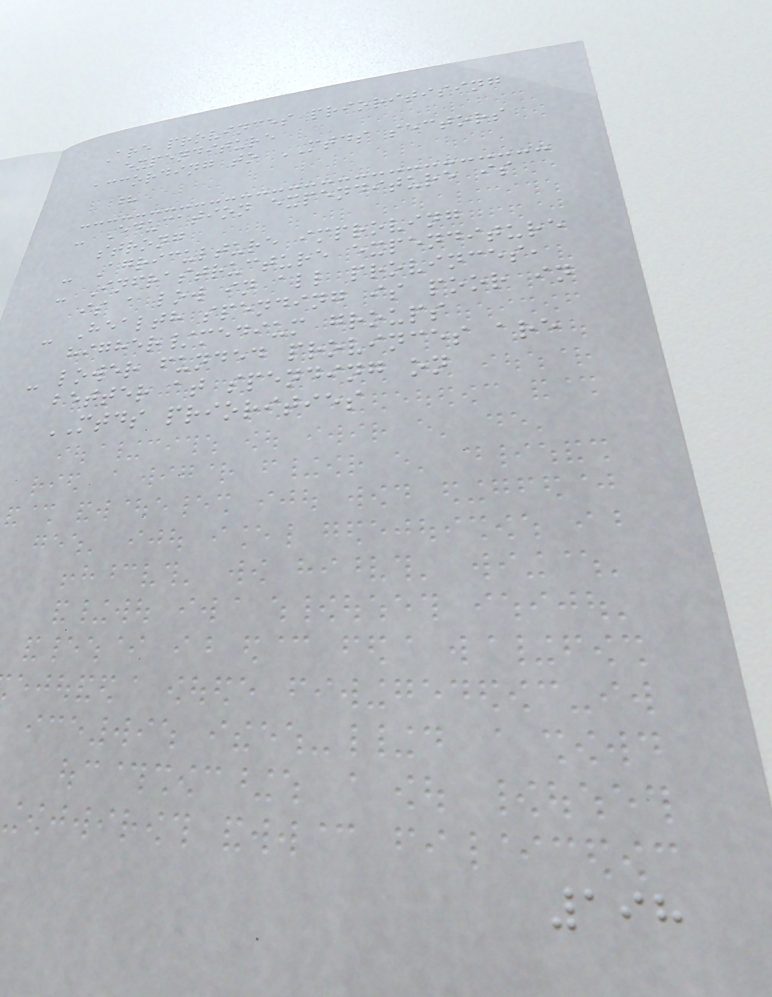Are provinces prioritising
expenditure
according to MTDS sectors
?
- Education expenditure is
strong
- Agriculture improving
- Infrastructure expenditure
is a low in all provinces,
- Health spending is poor in
higher/medium groups
- lower funded provinces are
better at spending on
MTDS priorities
198
